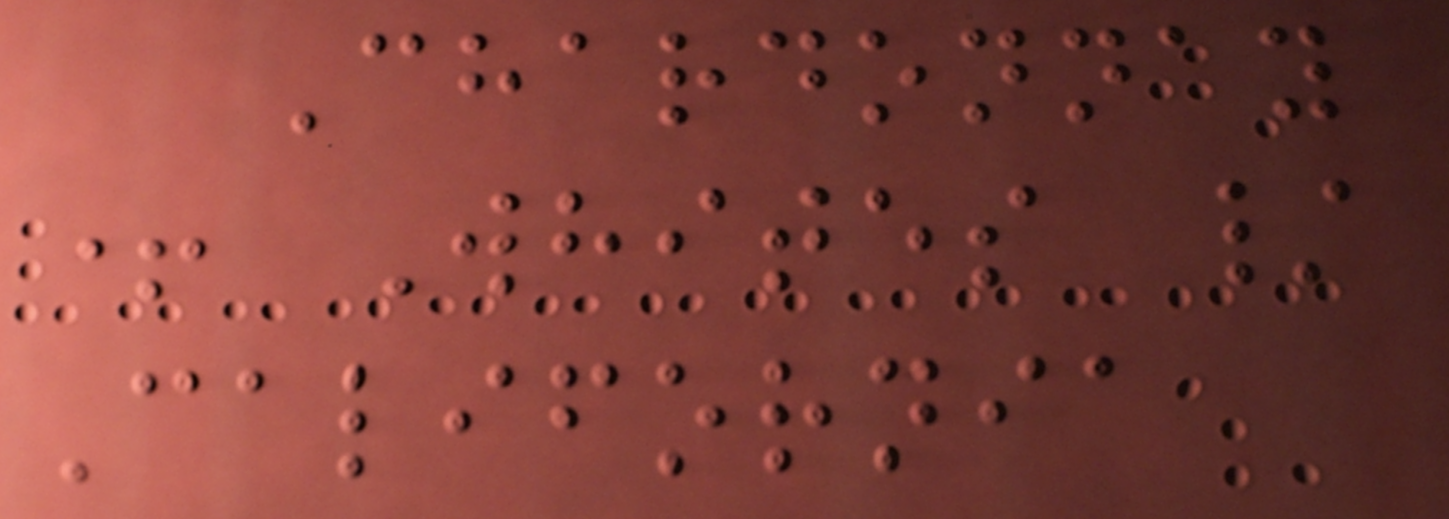Chardonnay
+ Whites /
California
